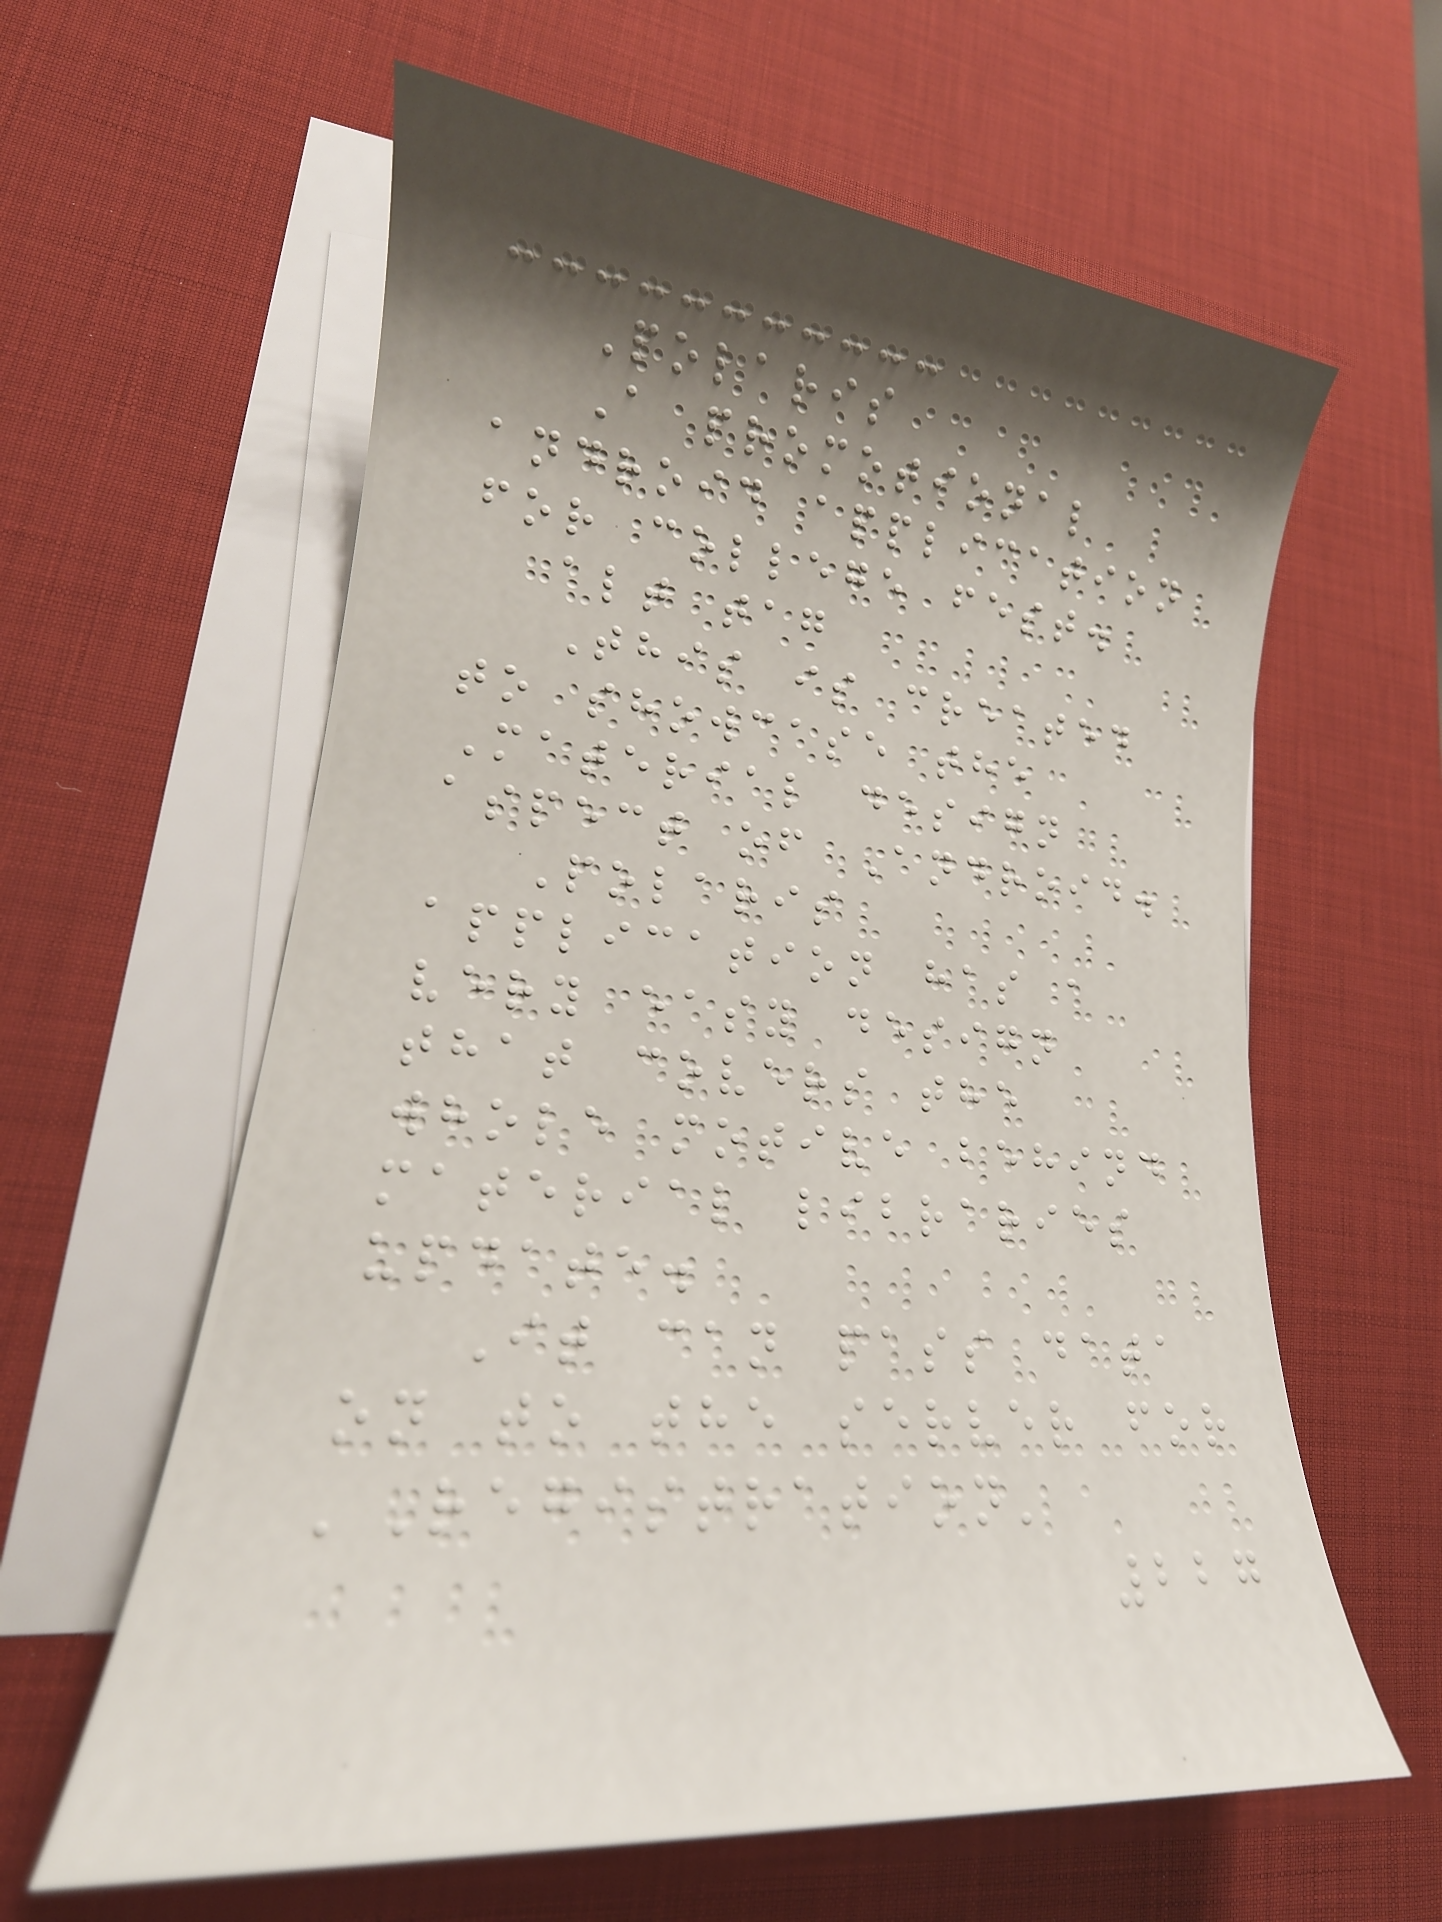Polaris
A promotional
android application
for college fest.
alt tag
This is created
to showcase the
Material design
aspect of Android.
Polaris
application has a
very easy design
that covers the
whole motive behind
material libraries
update.
It can pass data
on to the server for
'Registration'
227
